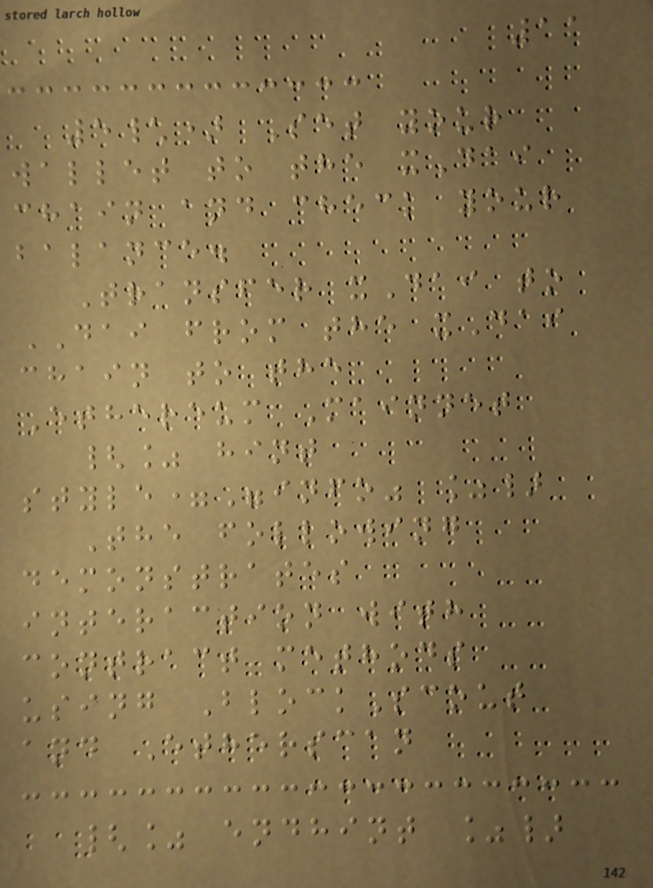11
5\) Set your
wallet to the xDai
chain and check your
balance.
Transfer xDai to
DAI from the xDai
chain to the
Ethereum Mainnet
{% hint
style="info" %}
The following
demonstrates
interaction with
contract methods
using BlockScout
and Etherscan
{% endhint %}
